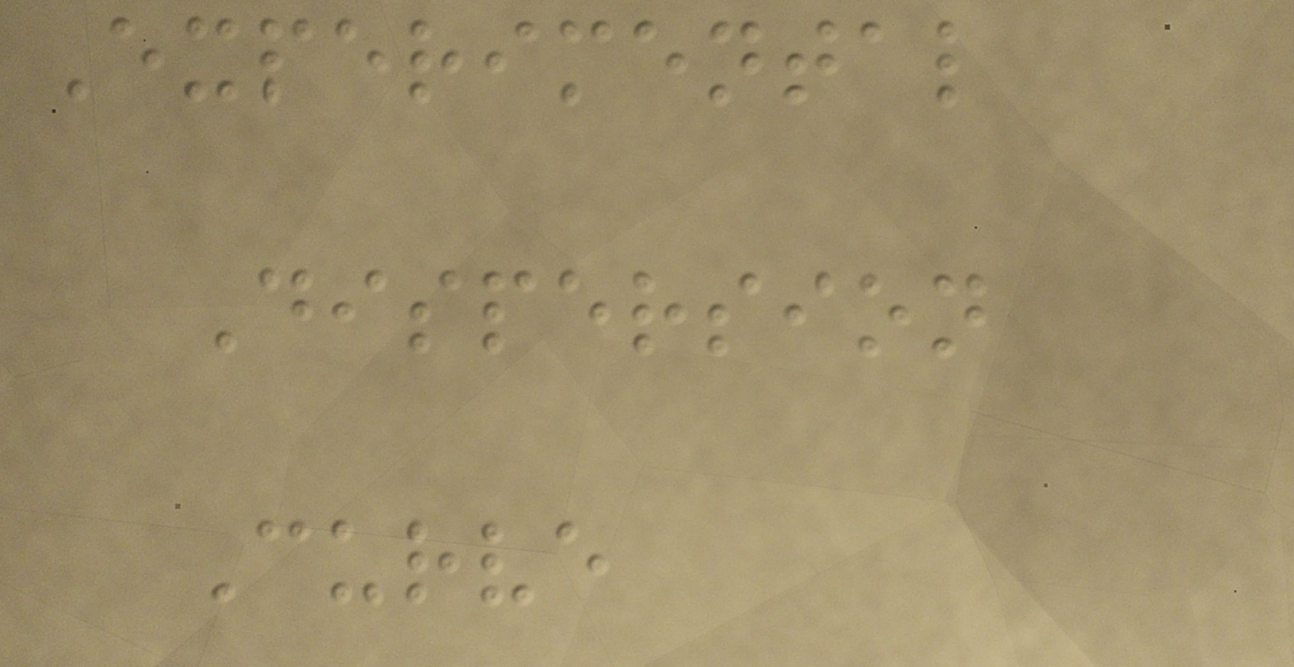Experimental
Dispersion
Curve
